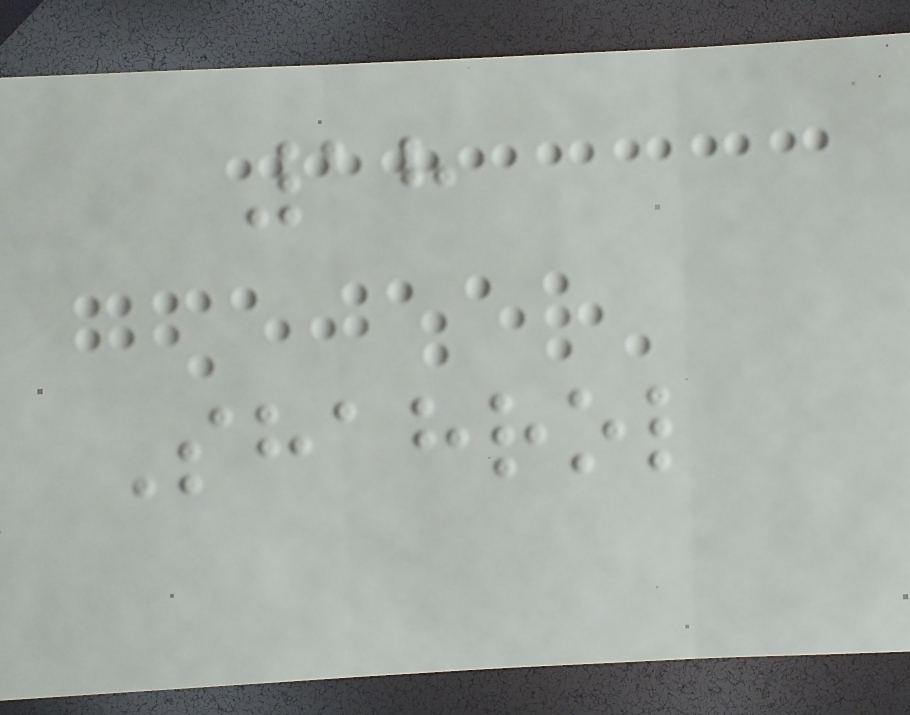18
Shahrol
